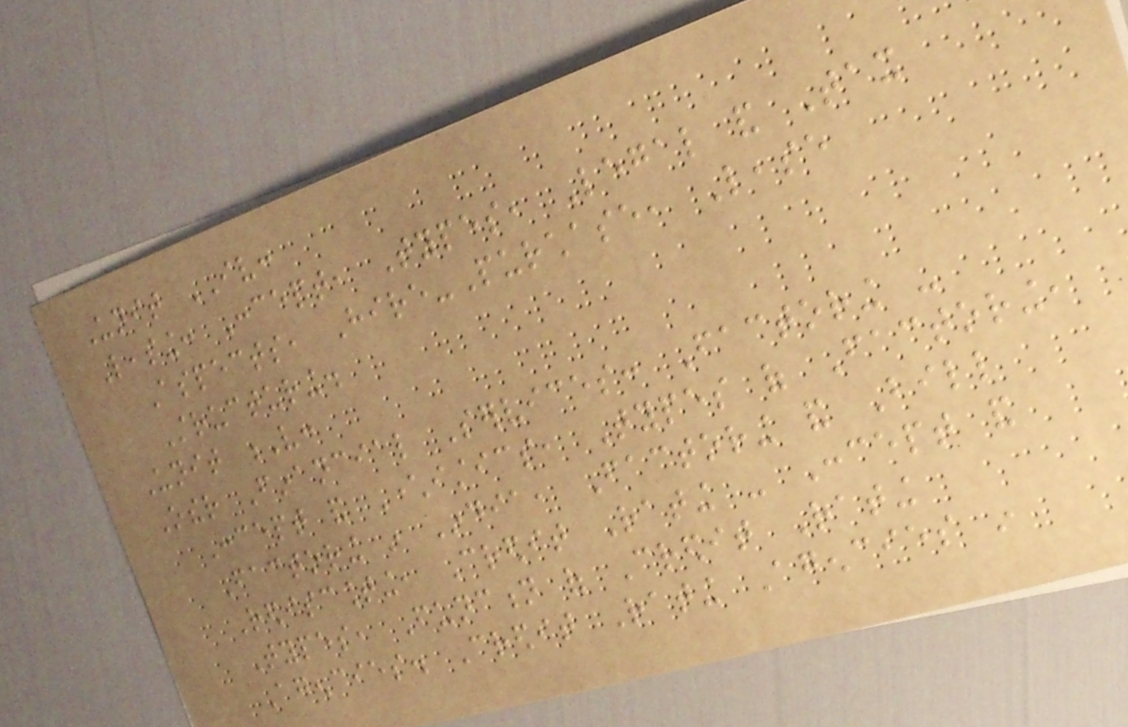Unit IV:
Leasing: Concept, Types, Legal and Tax
Aspects, Hire-Purchase, Lease
Structuring.
Unit V:
Other Financial Services: Factoring -
Concept and Characteristics, Types of Factoring,
Factoring in India, Factoring and Bill
Rediscounting, Credit Rating - Concept and
Types, Function of Credit Rating
Agencies. Credit Rating Agencies in
